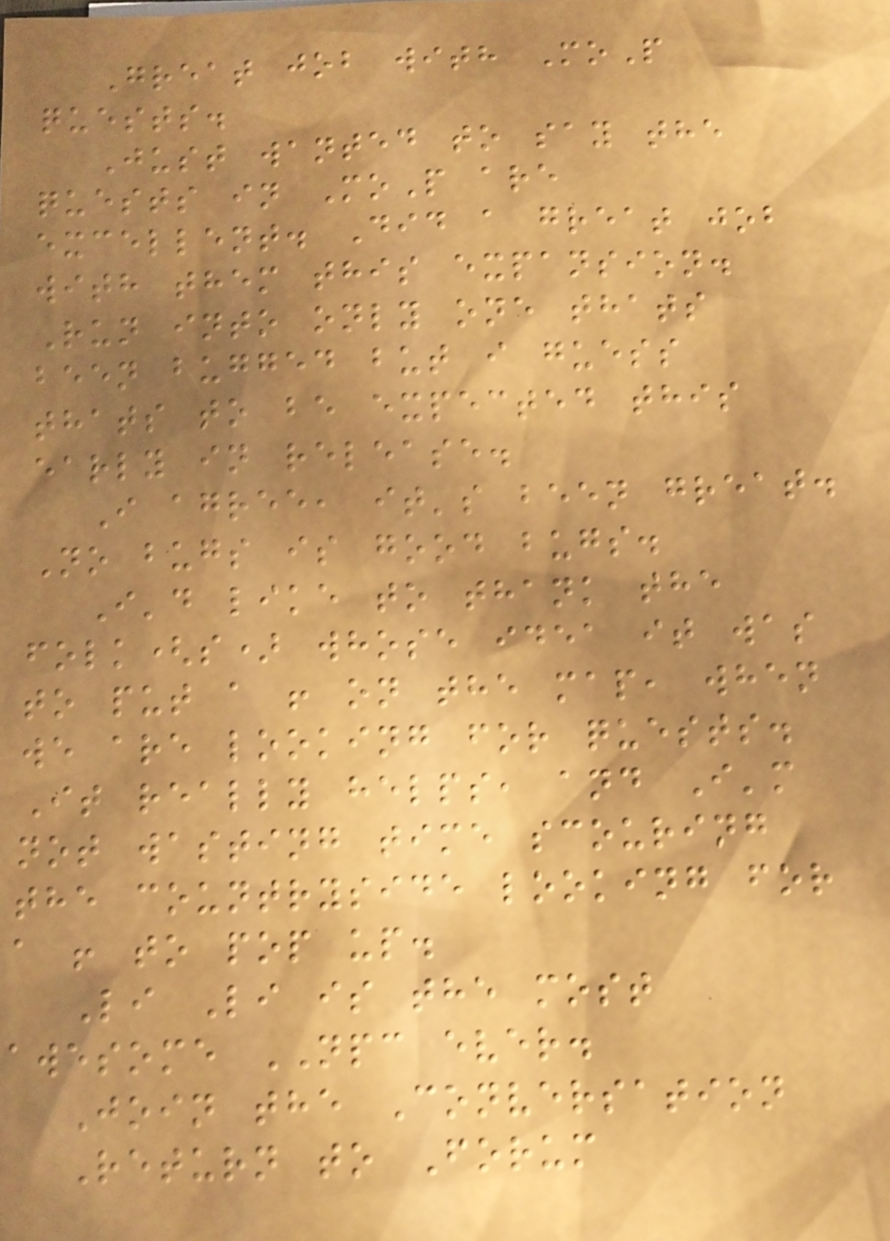Great job with MoP
quests.
Just wanted to say the
quests in MoP are
excellent. Did a great job
with them this expansion.
Run into only one thats
been bugged but i guess
thats to be expected this
early in release.
I agree, it's been great.
No bugs is good bugs.
I'd like to thank the
folk(s) whose idea it was
to put a ! on the map, when
we are looking for quests.
It really helps, and I'm
not wasting time scouring
the countryside looking for
a ! to pop up.
Li Li is the most
awesome NPC ever.
Join the Conversation
Return to Forum
